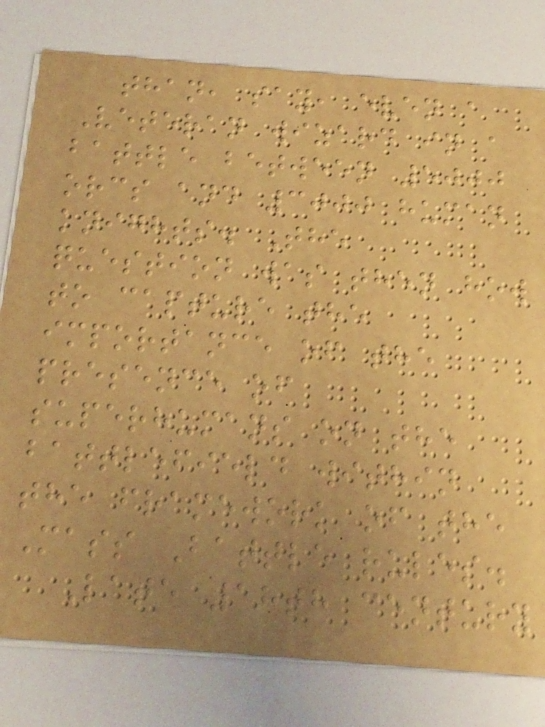than, say, even a
Veteran wizard in a
battle between 5000
orcs and 3000 human
knights. The
question was then how
to capture the
importance of the
presence of
superhumans on the
battlefield within
the framework of the
Mass Battle rules.
Late 18th century
